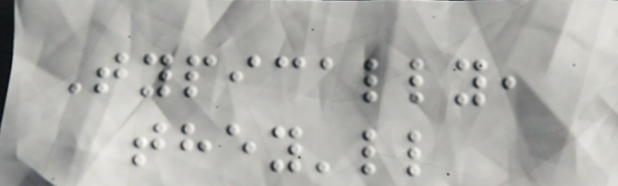Typically,
they'll
